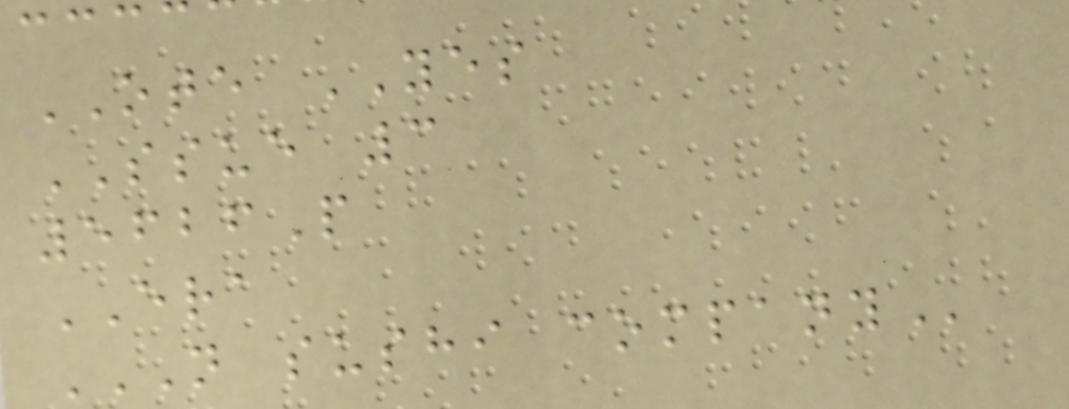OTE YES
SSUE 3
5626P
ERA
N SUSHI COMPANY
